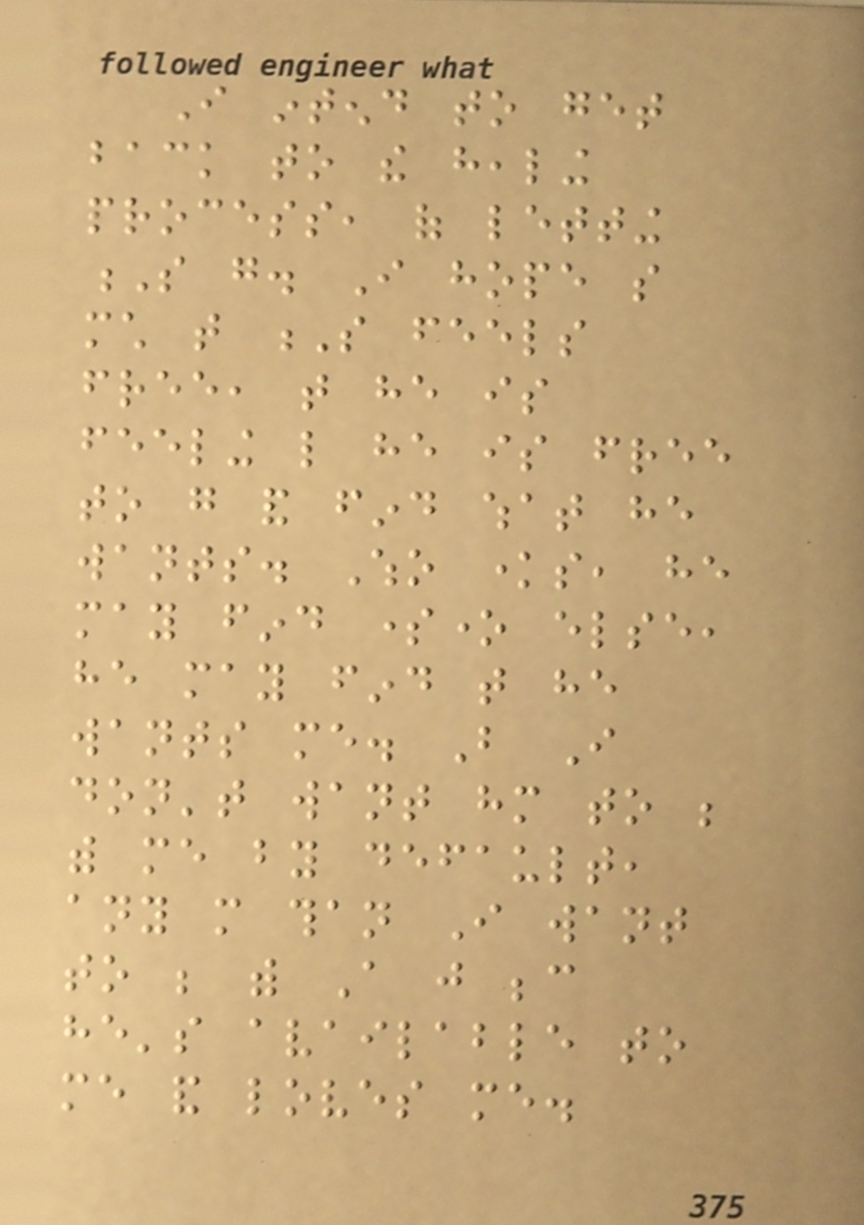I intend to get
back to the healing
process, of letting
S go. I hope so
much that S feels
free, that he is
feeling like he is free
to go and find what he
wants. Who knows, he
may find someone else,
he may find that he
wants me. But I
don't want him to be
with me by default,
any more than I want
to be with A just because
he's available to
me and loves me.
